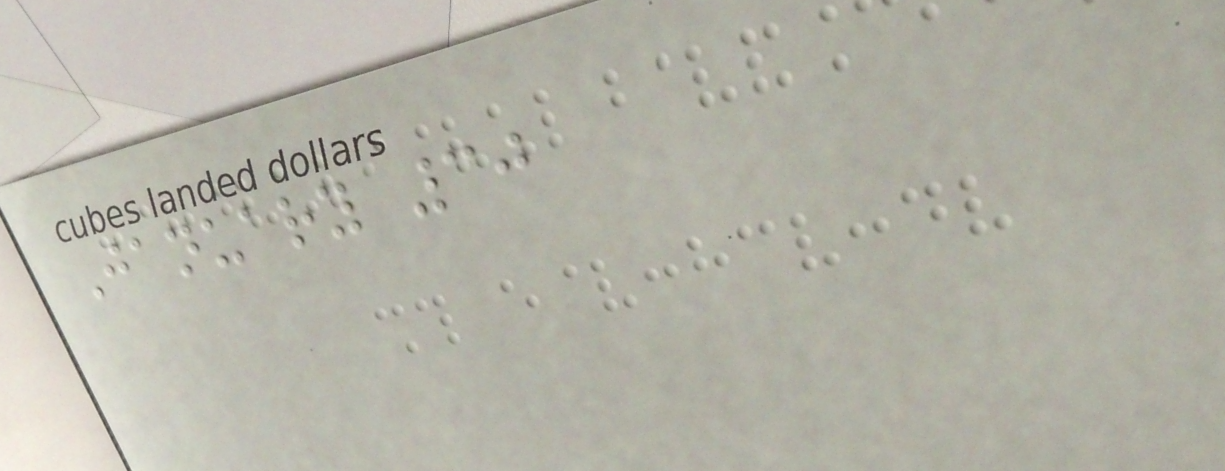January 30
